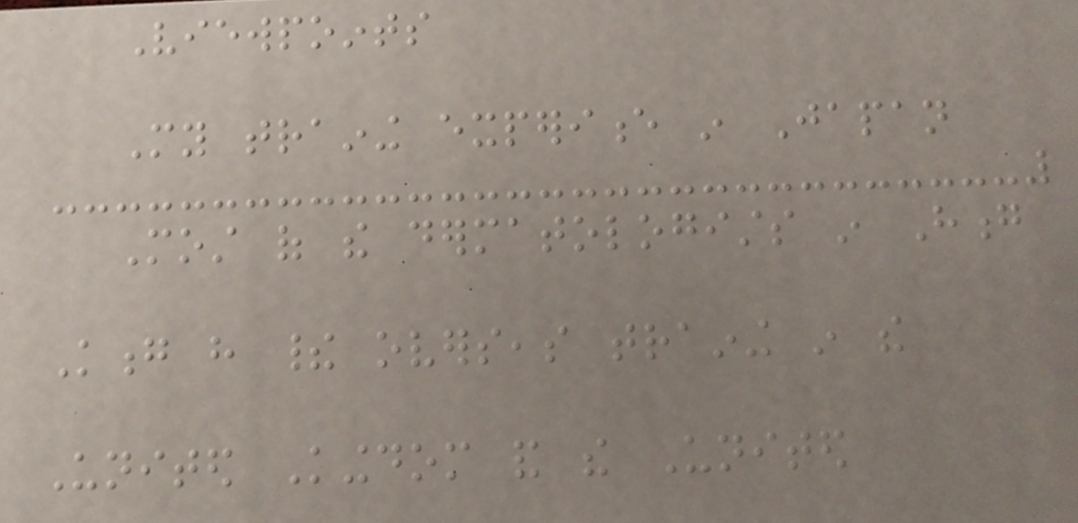Viewpoints
My training experience in Japan
Most of the dermatologists in Hong
Kong have their overseas training in the
United Kingdom and the United
